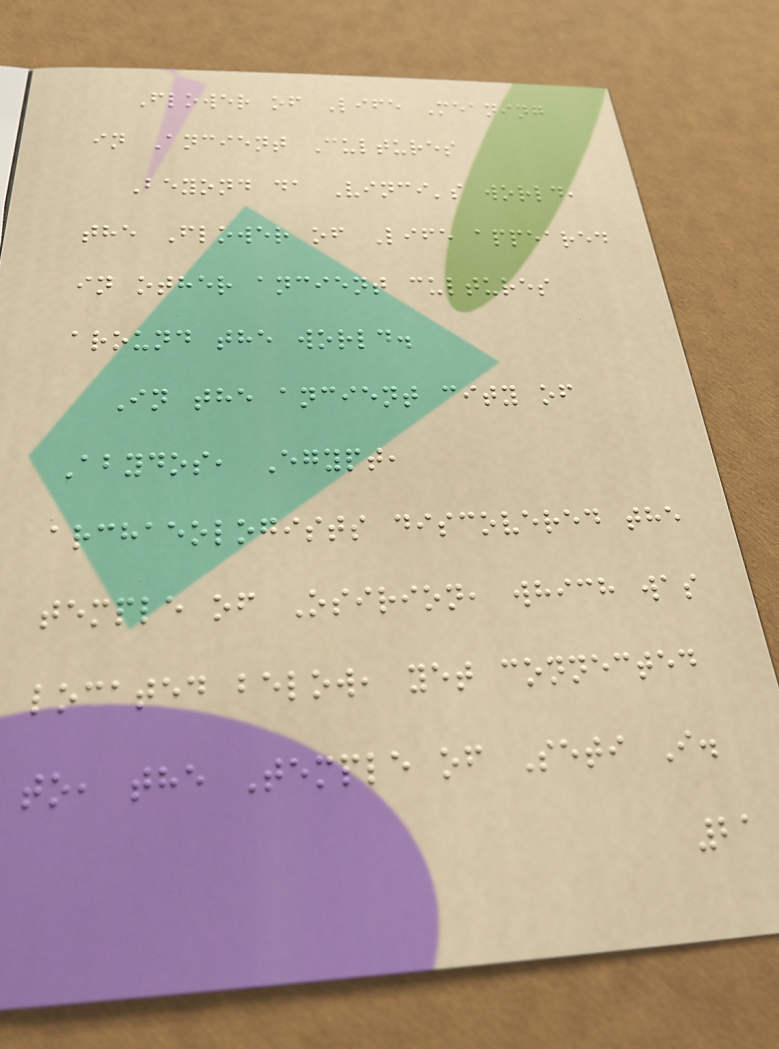Flower of Life Meaning
in Ancient Cultures
Beyond da Vinci's world,
the Flower of Life appeared
in other ancient cultures
around the world.
In the ancient city of
Abydos, Egypt,
archaeologists discovered the
temple of Osirion, which was
located below, yet connected
to, the Temple of Seti I.
21
